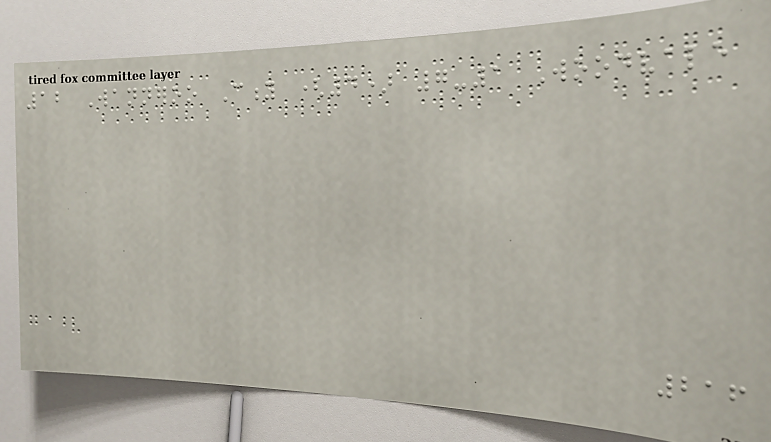12 Wanneroo City (4) 7-1 Woodvale
216
